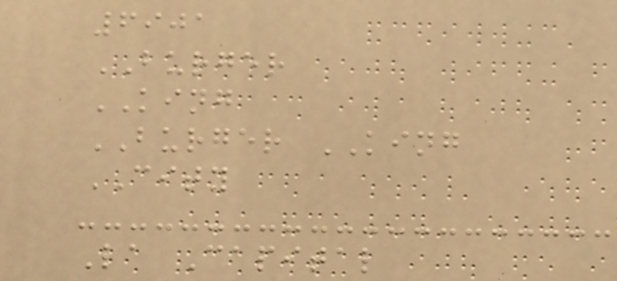6901
BURGER
KING
BURGER KING
CITY
La Capital
